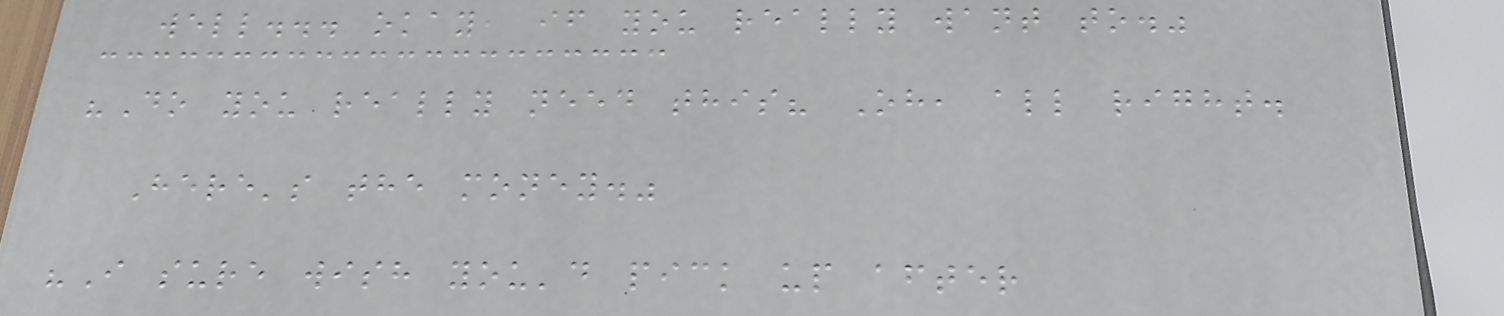well... okay, if you really want to."
"Do you really need this? Oh, all right.
Here's the money."
"I sure wish you'd pick up after
